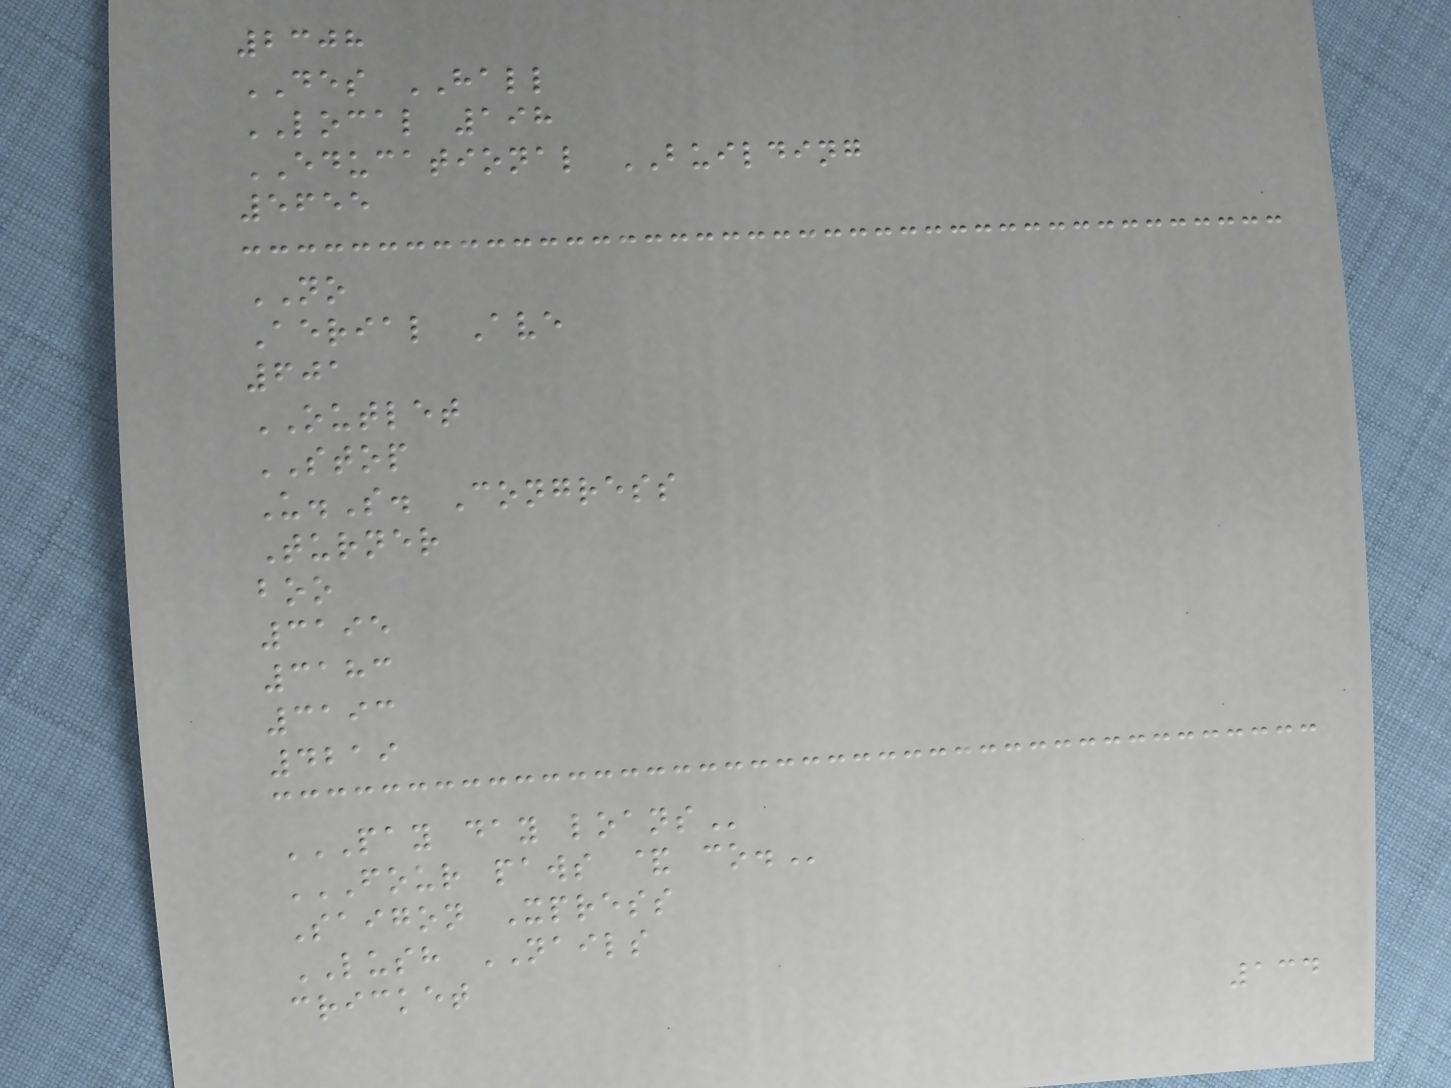2308
DES HALL
LOCAL 198
EDUCATIONAL BUILDING
5655
NO
Aerial Ave
601
OUTLET
STOP
U.S. Congress
Turner
boo
3195
3183
3193
4219
PAY DAY LOANS
FOUR PAWS & CO.
Saigon Xpress
LUSH NAILS
cricket
134
